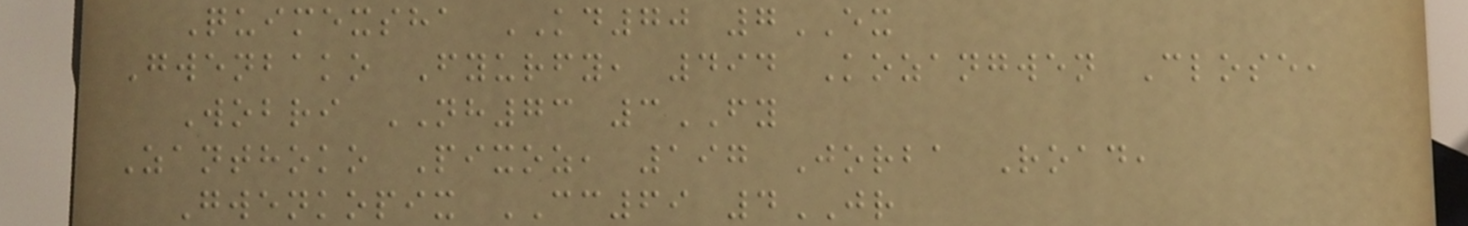Quimexsha KD70 7EX
Gwenbako Fyurfy, 494 Kozangwen Close,
Wobri NH73 3FY
Zanthoko Pixoz, 197 Jorba Road,
Gwenkopix CC69 4JR
